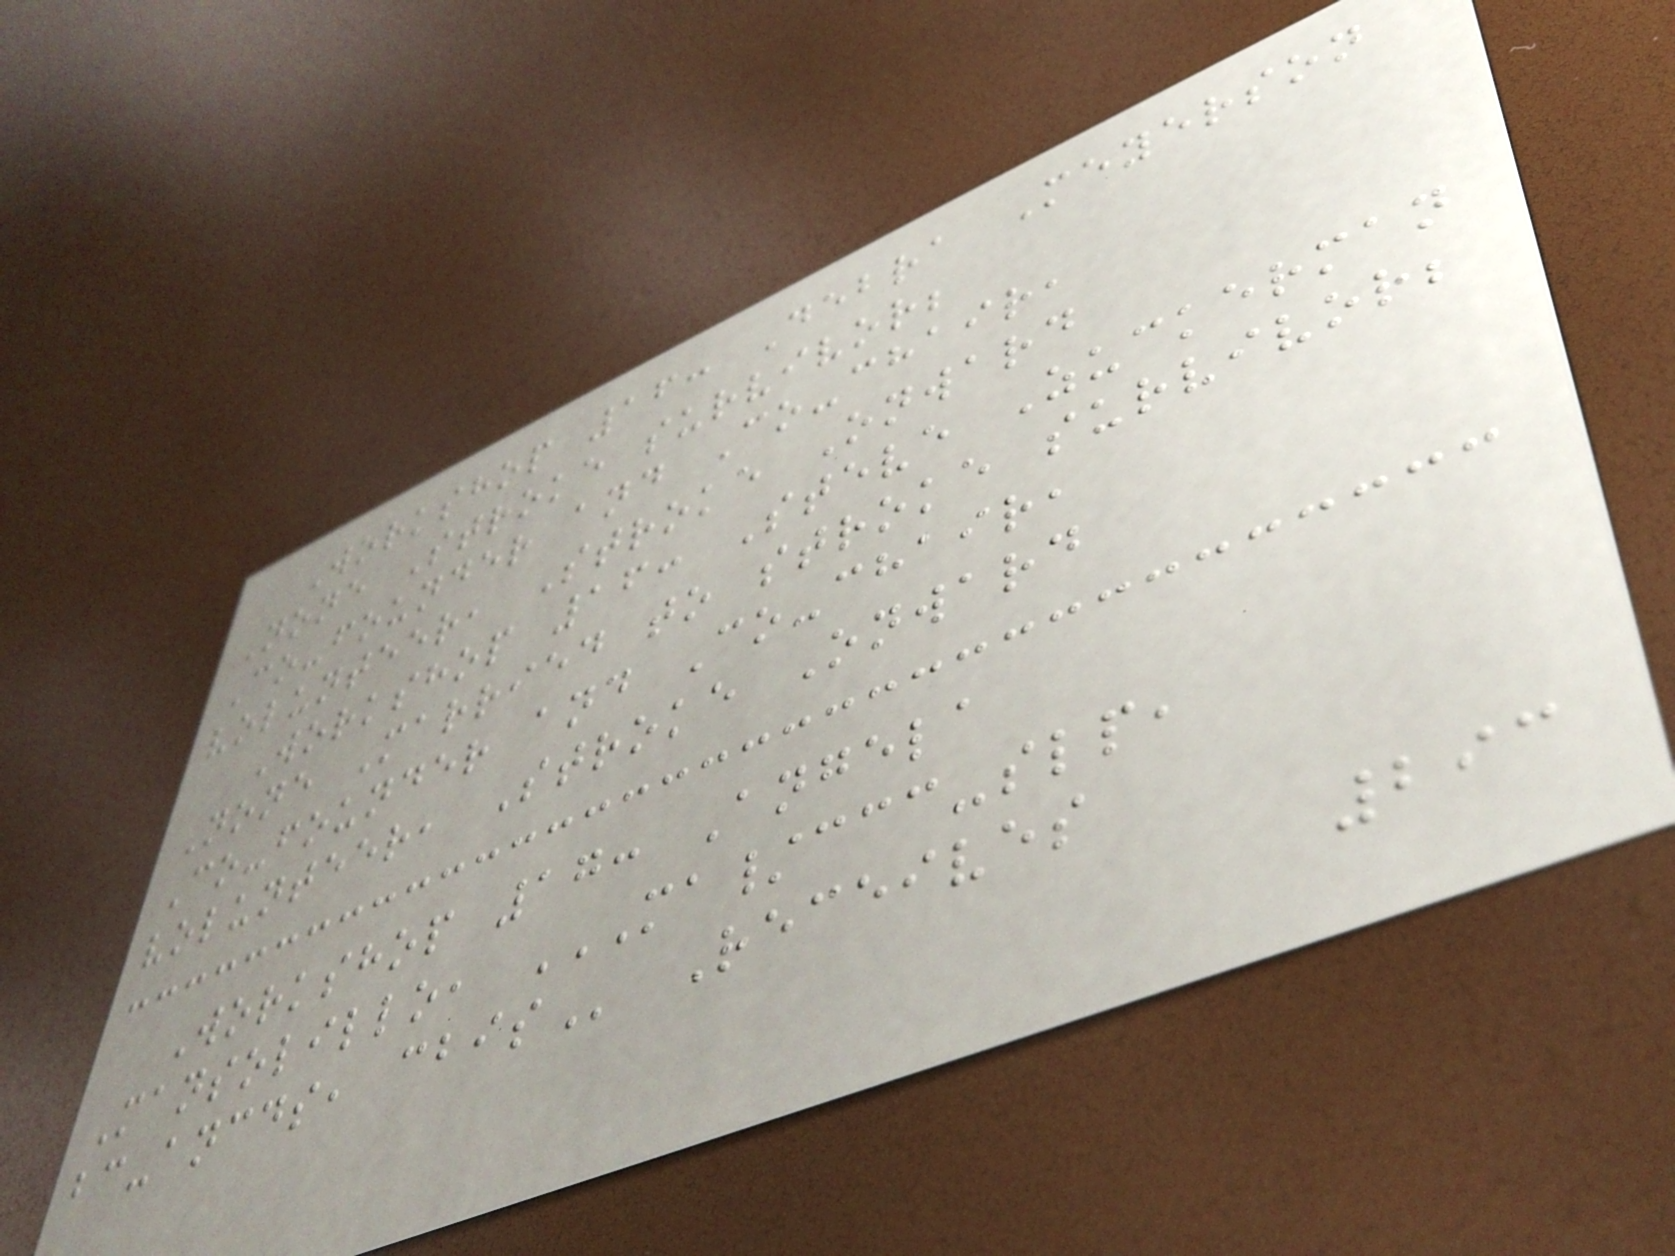Workshop 16: Debra Meyerson
None Stroke survivor;
Co-founder and Co-chair,
volunteer, Stroke Onward
Workshop 16: Steve Zuckerman
None Married to stroke survivor;
Co-founder and Co-chair,
volunteer, Stroke Onward
Workshop 17: Angela
Mansolillo, MA/CCC-SLP,
BC-ANCDS, CBIS Receives
293
